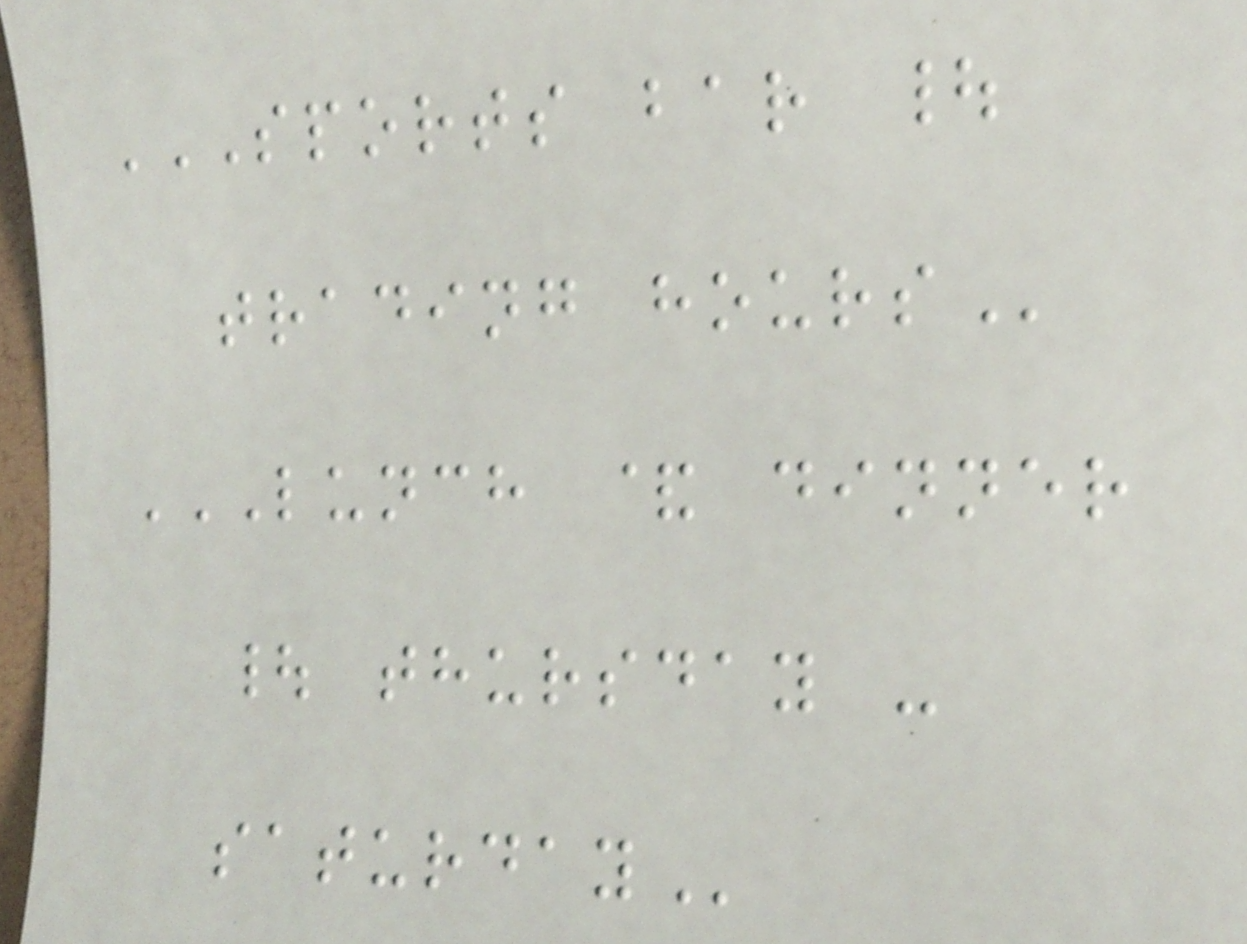SPORTS BAR |
TRADING HOURS
LUNCH & DINNER
| THURSDAY -
SATURDAY
